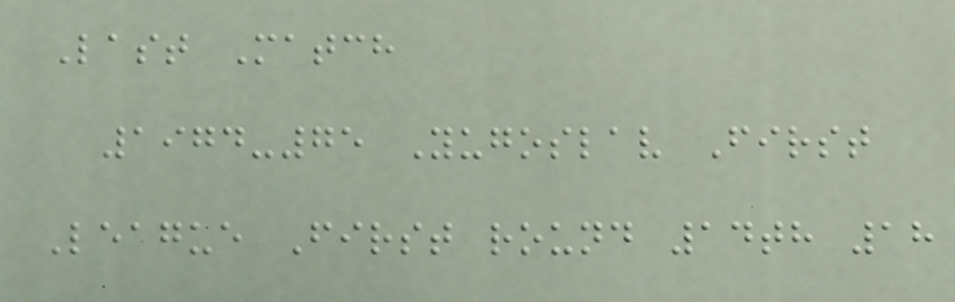Last Match
1974-75 Yugoslav First
League First round 14th 18
